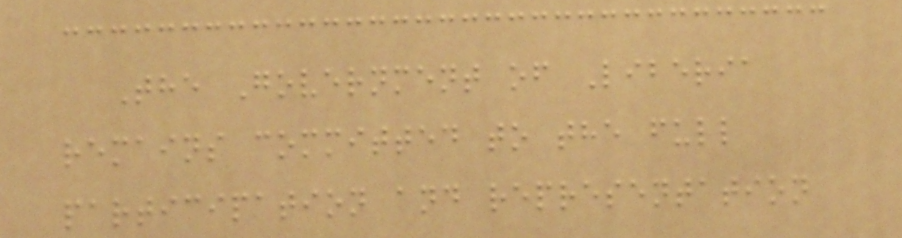The Government of Liberia
remains committed to the full
participation and representation
